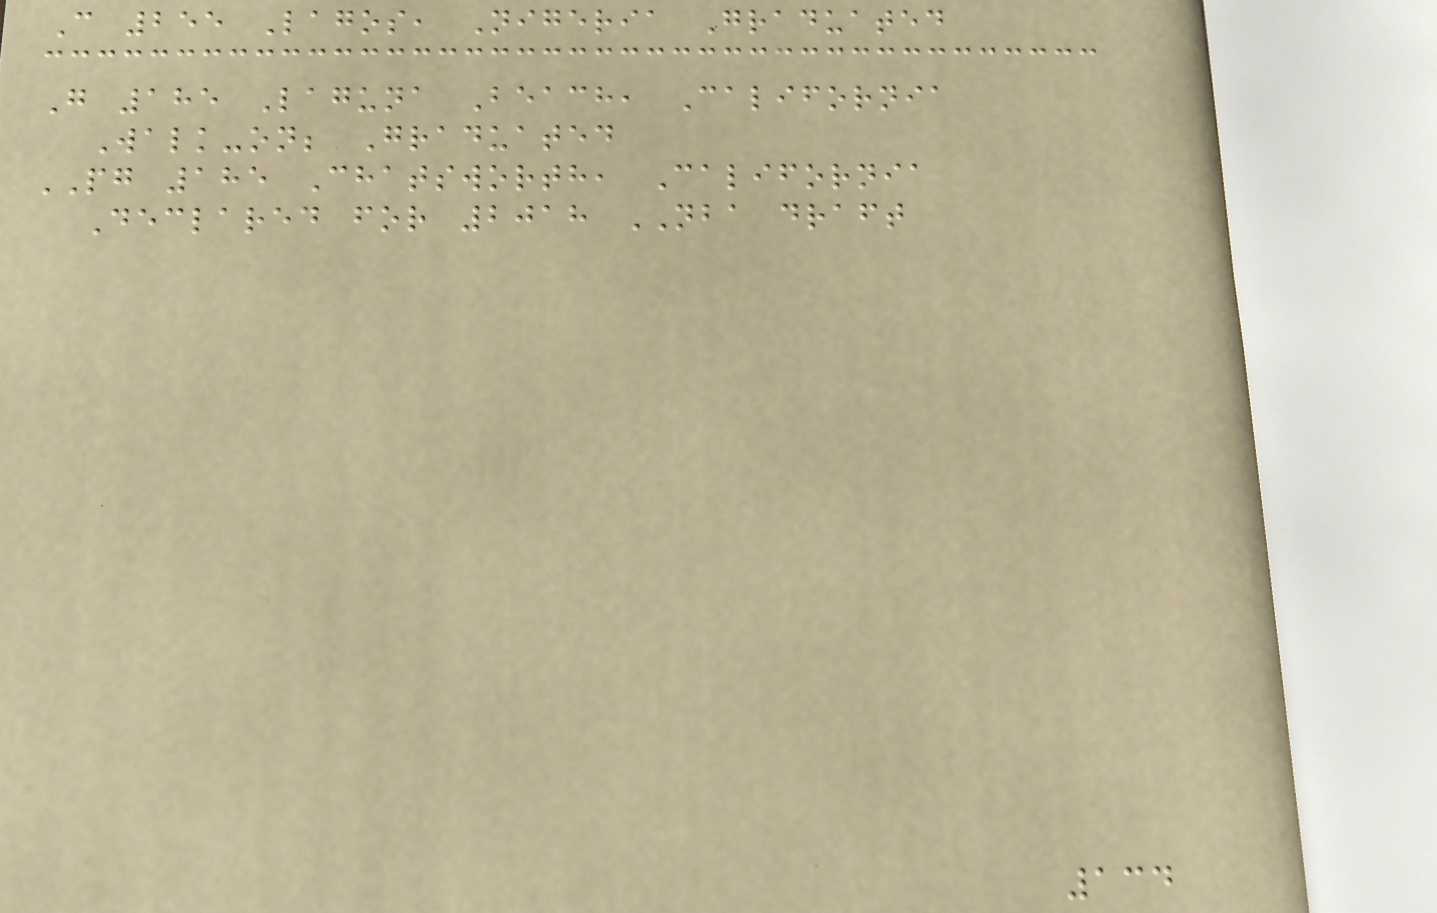C 255 Lagos, Nigeria Graduated
G 185 Laguna Beach, California
Walk-on; Graduated
PG 185 Chatsworth, California
Declared for 2018 NBA draft
134
